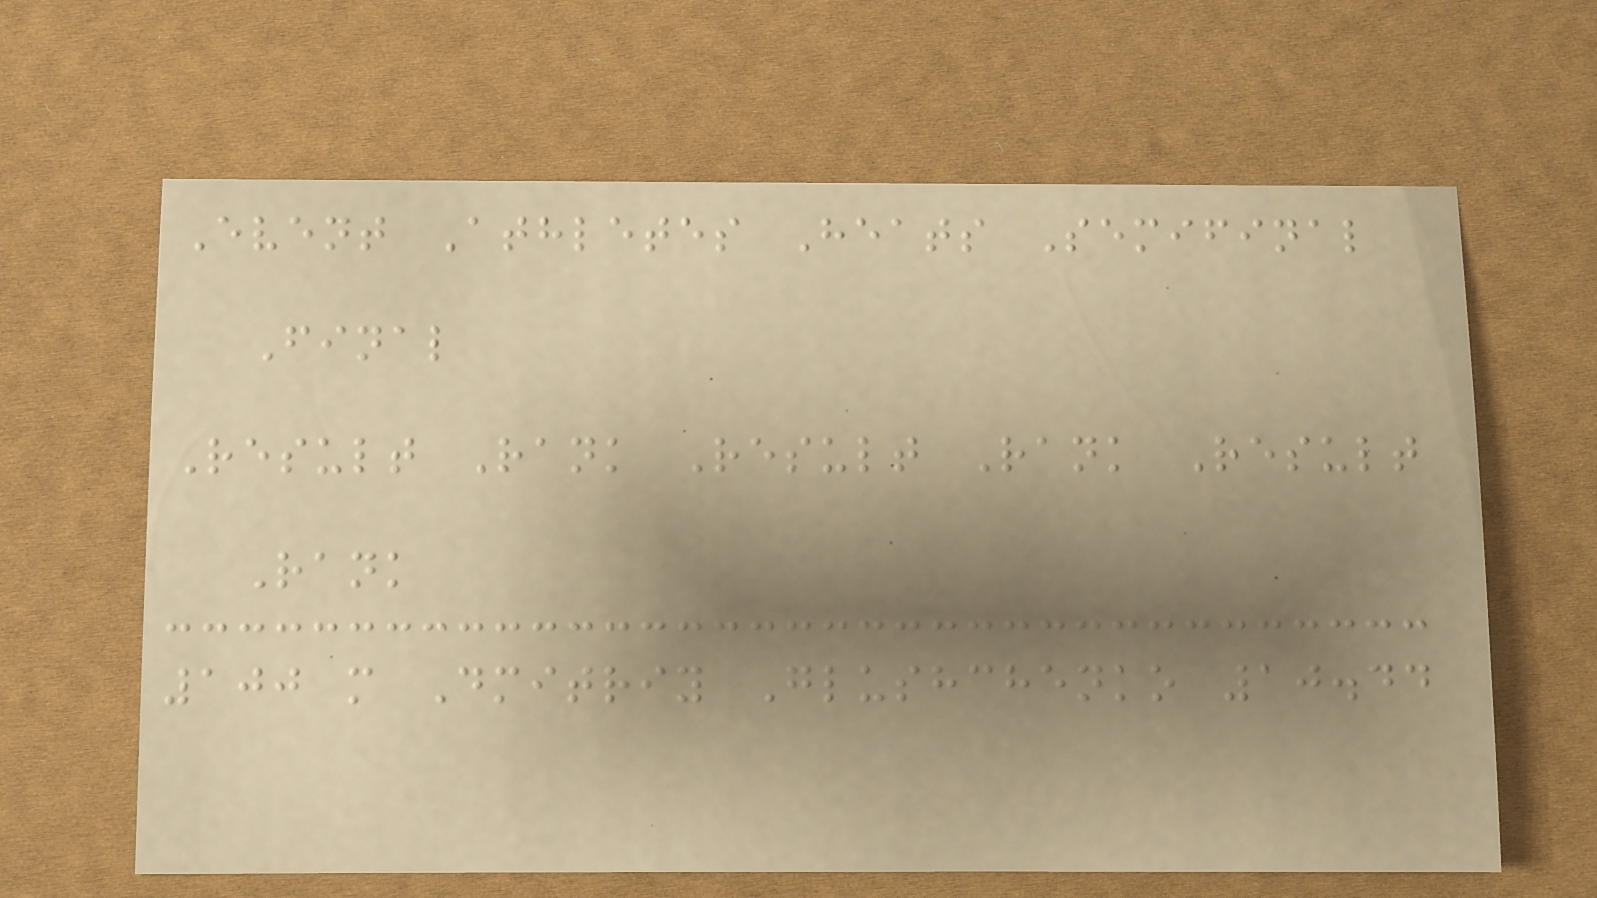Event Athletes Heats Semifinal
Final
Result Rank Result Rank Result
Rank
100 m Dmitriy Glushchenko 10.44
